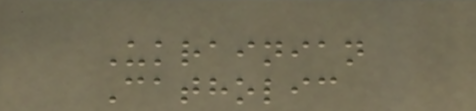Ukrainian
Catholic
